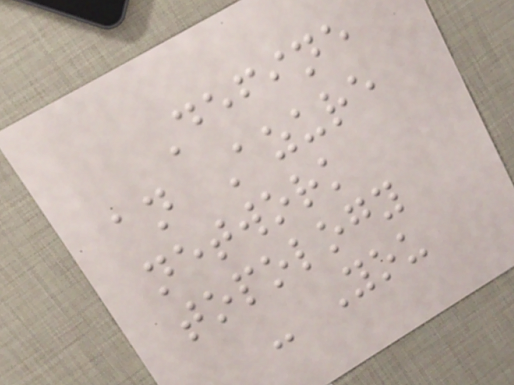Define
an Azure
network
topology
- You
